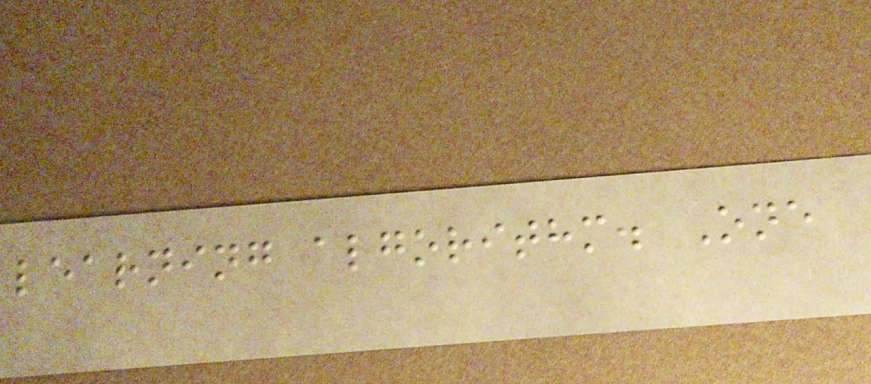learning algorithm. One
